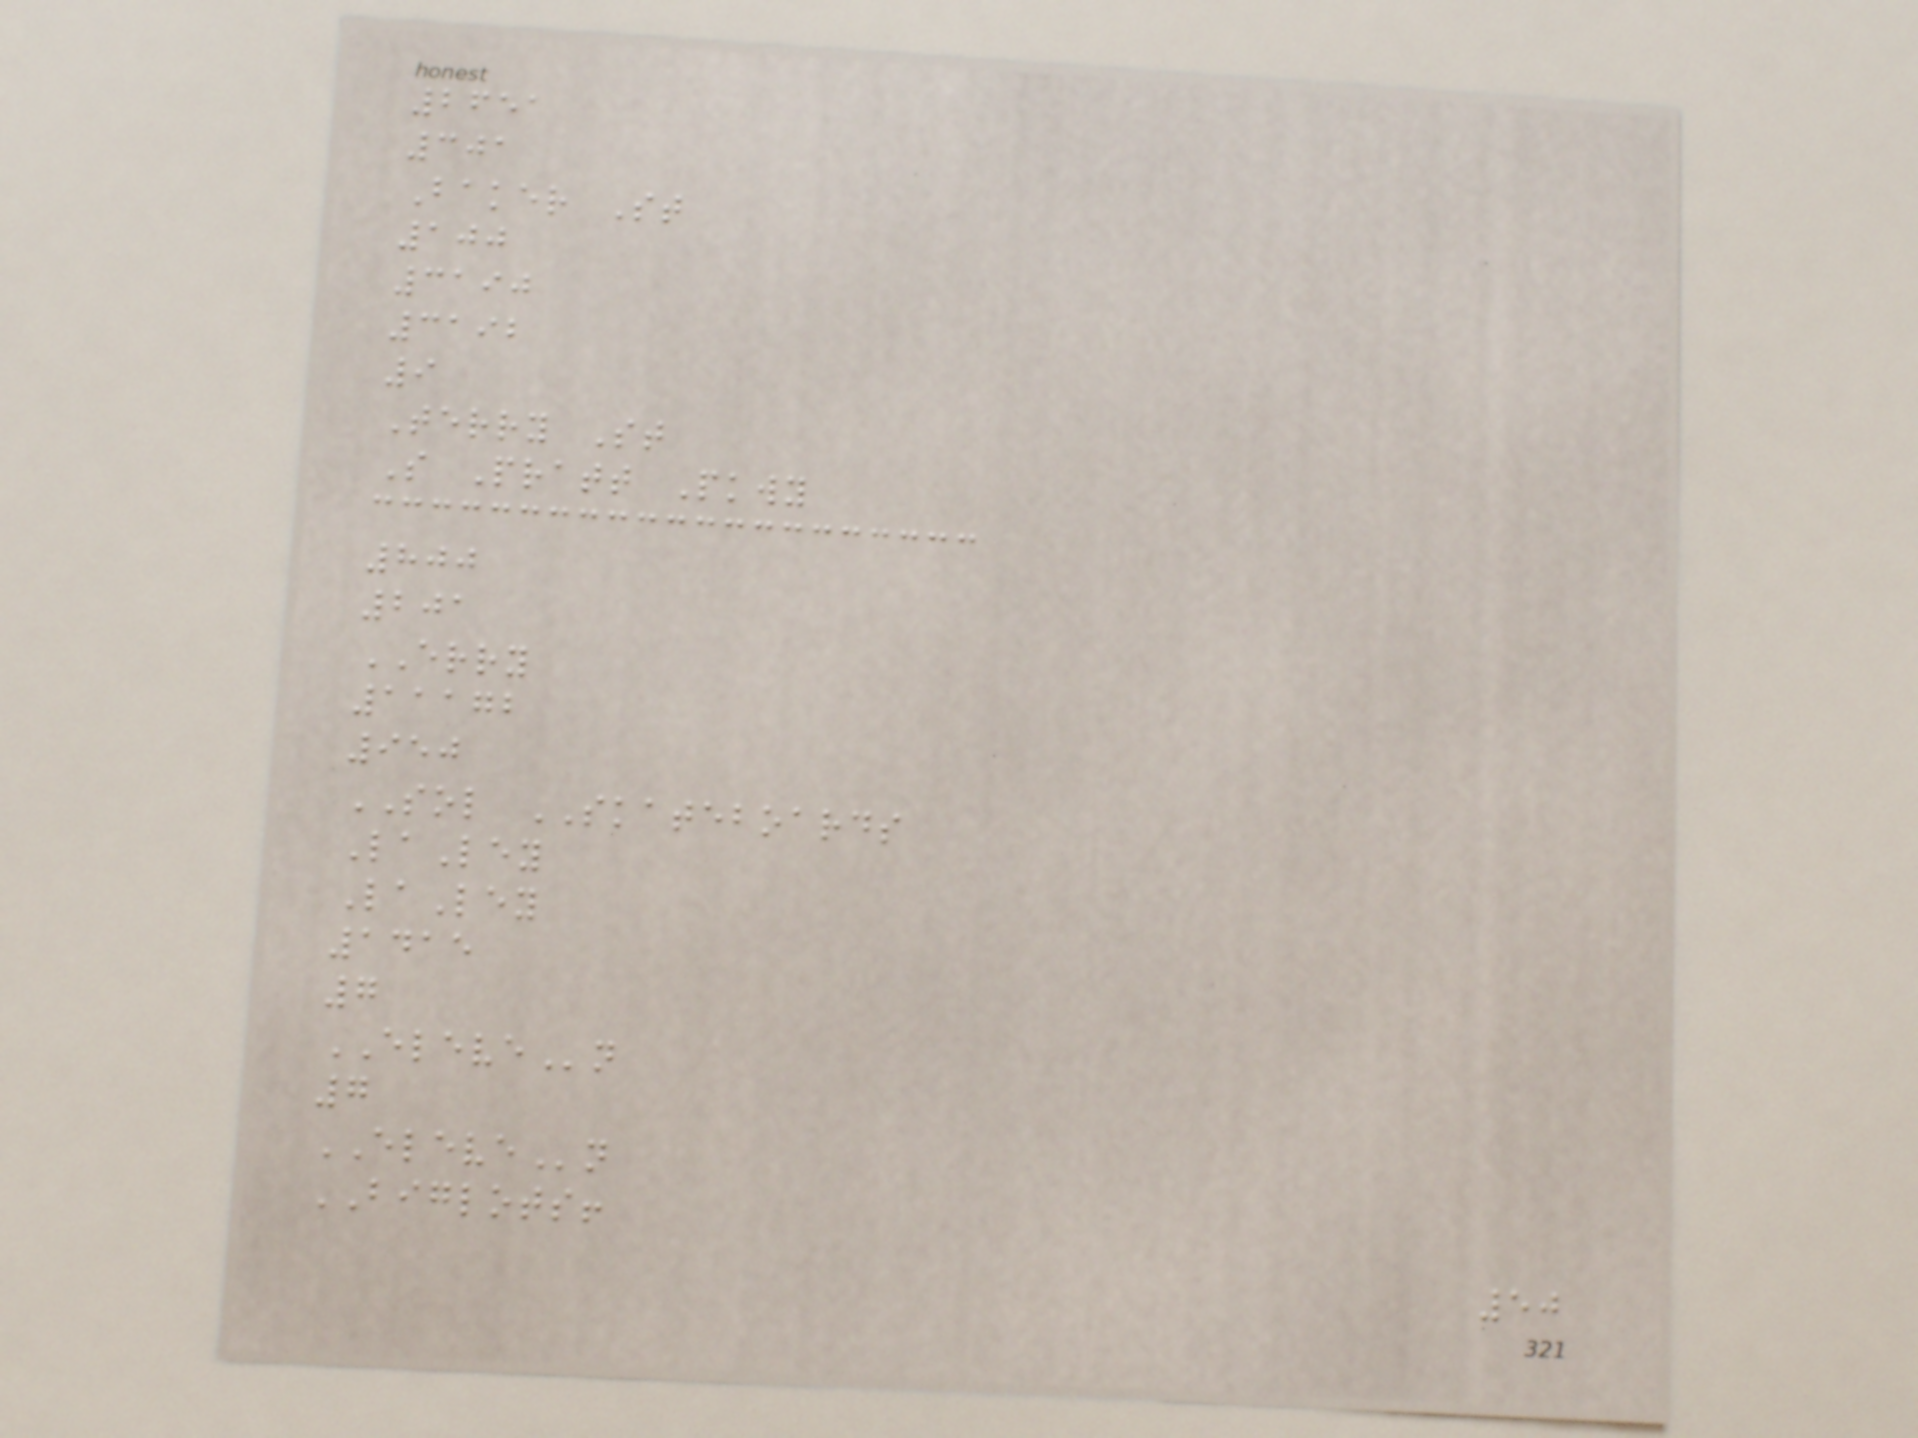2651
301
Baker St
100
3190
3192
9
Terry St
S Pratt Pkwy
800
201
ERRY
11172
950
SOL SKATEBOARDS
LaLey
LaLey
1415
7
ELEVEn
7
ELEVEn
BIGLOTS!
50
